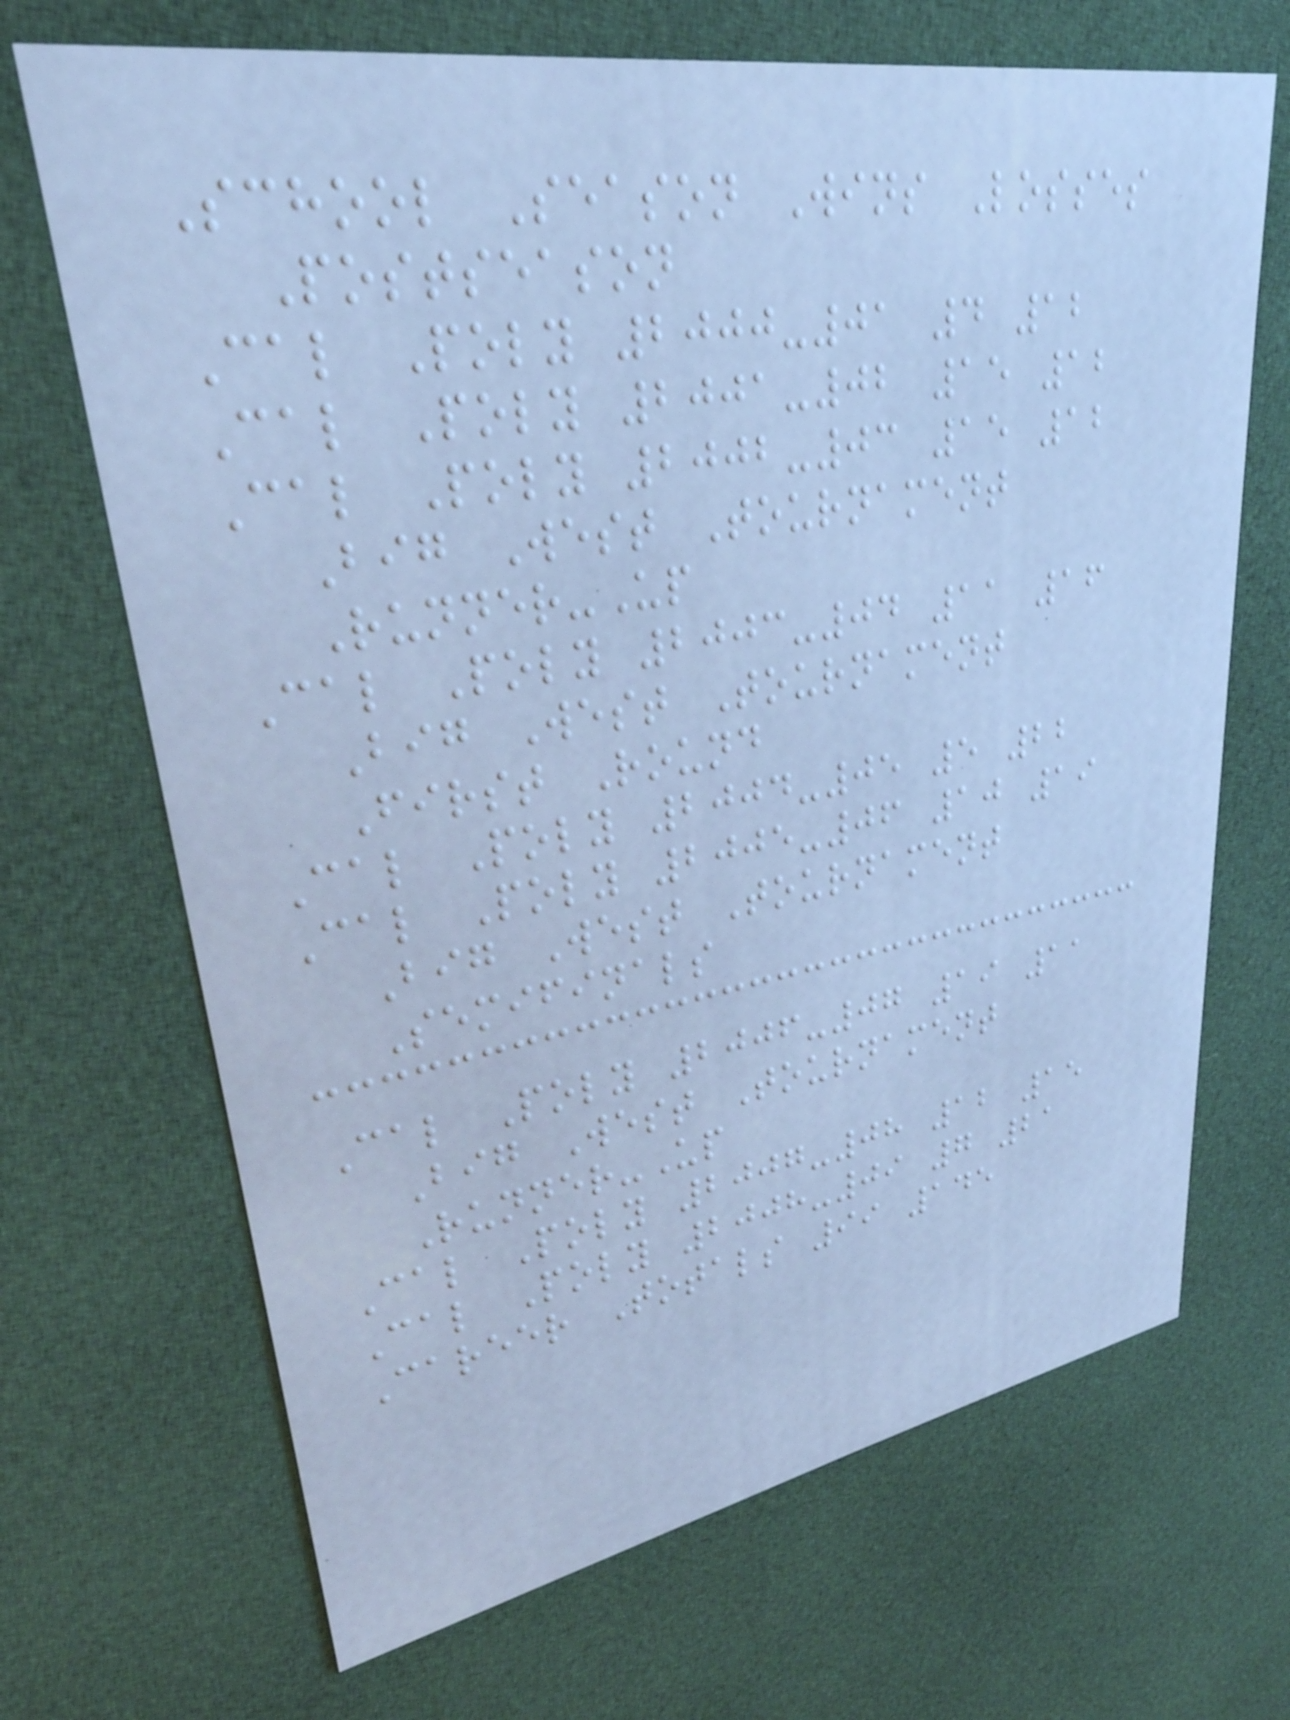School Season Wins Losses
Postseason
Cal Poly 2000-01 4 12
Cal Poly 2001-02 15 12
Cal Poly 2002-03 15 12
Big West Tournament
Runner-Up
Cal Poly 2003-04 11 16
Big West Tournament
First Round
Cal Poly 2004-05 5 22
Cal Poly 2005-06 10 19
Big West Tournament
Semifinals
Cal Poly 2006-07 19 11
Big West Tournament
Runner-Up
Cal Poly 2007-08 12 15
Cal Poly 2008-09 7 21
Career Totals 99 145
